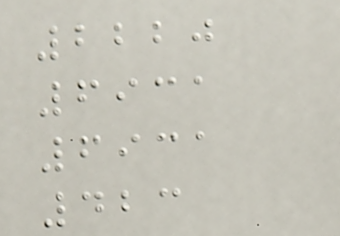2220
6931
6931
423
